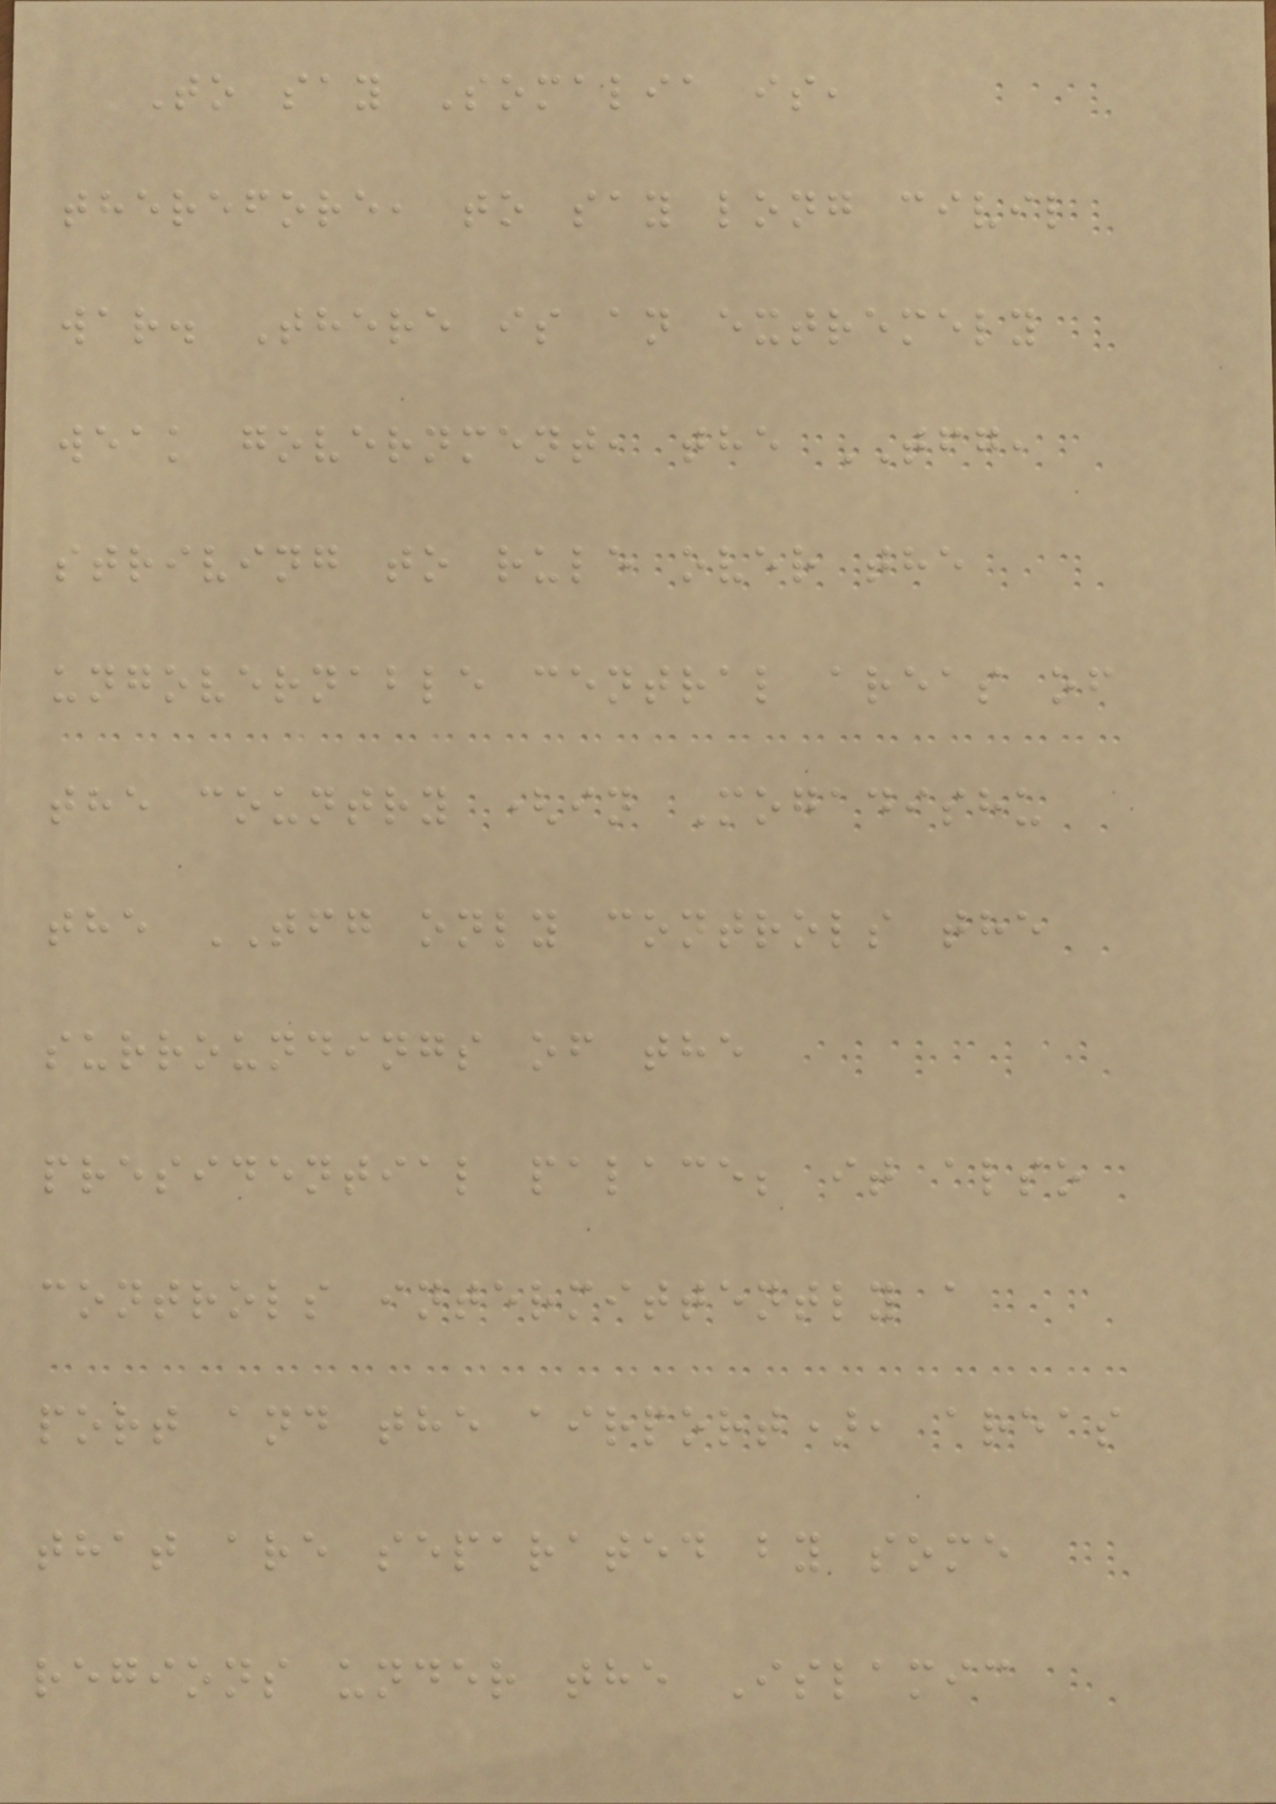To say Somalia is,
therefore, to say long civil
war. There is an extremely
weak government, the TFG,
striving to rule over the
ungovernable central areas of
the country (in Mogadishu
the TFG only controls the
surroundings of the
presidential palace; it also
controls intermittently a
port and the airport), areas
that are separated by some
regions under the Islamic
